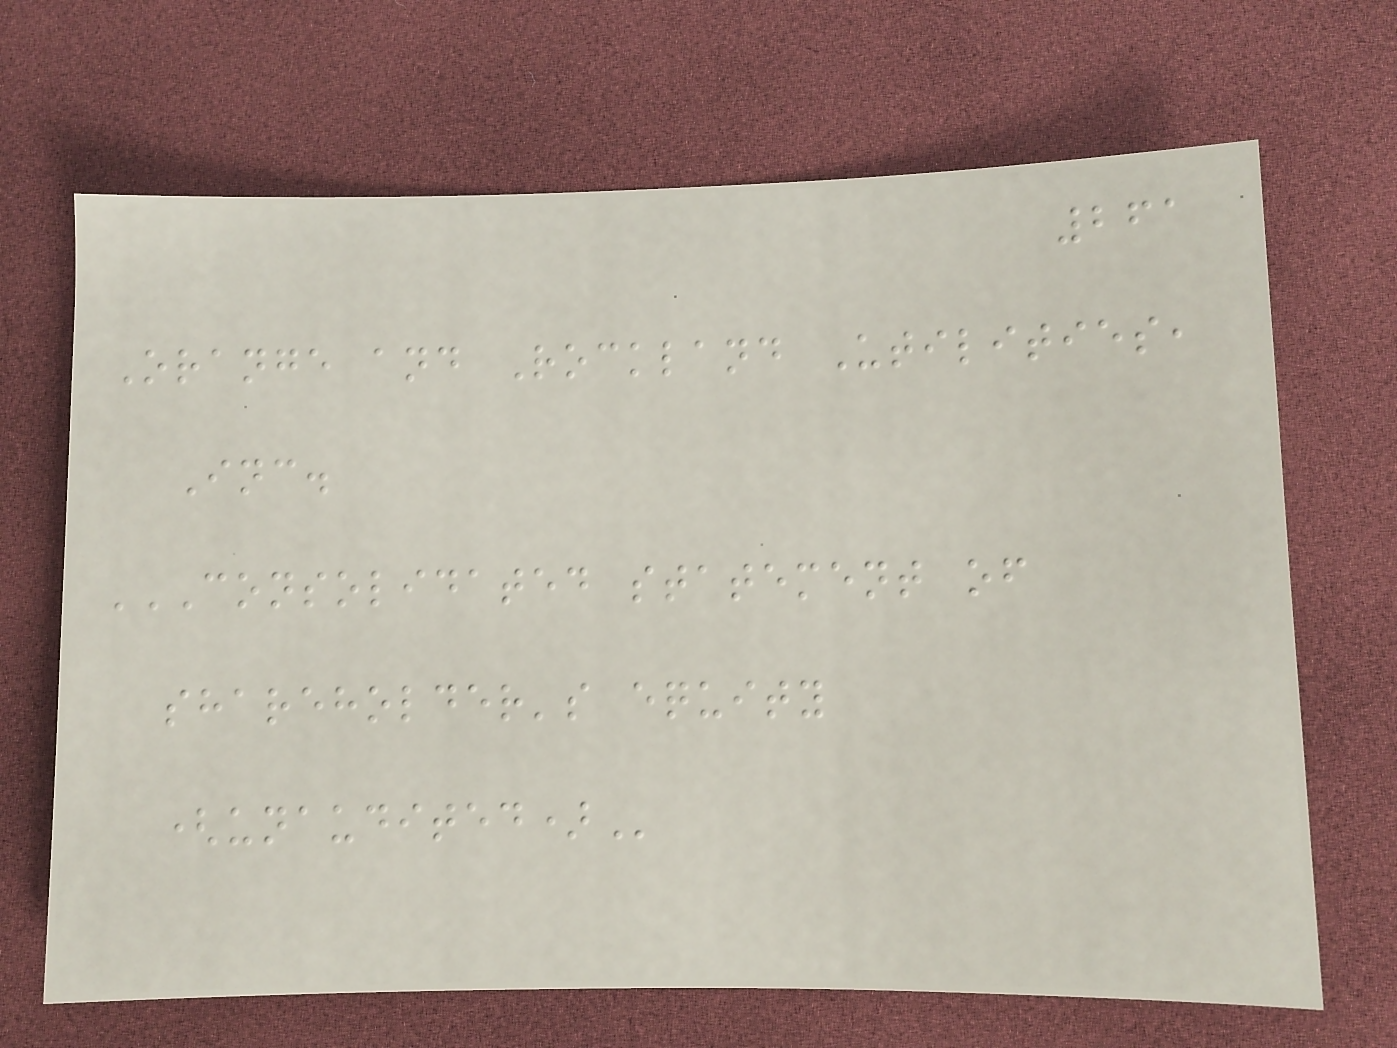261
Orange and Rockland Utilities,
Inc.
CONSOLIDATED STATEMENT OF
SHAREHOLDER'S EQUITY
(UNAUDITED)
